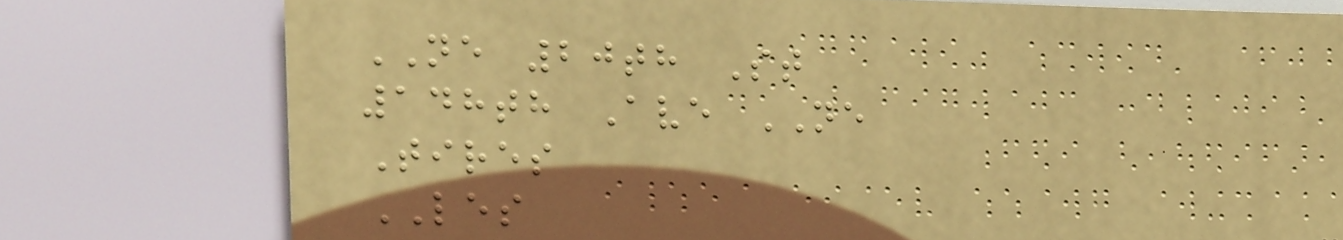NE 20th St
148th Ave NE
Tires
LES
